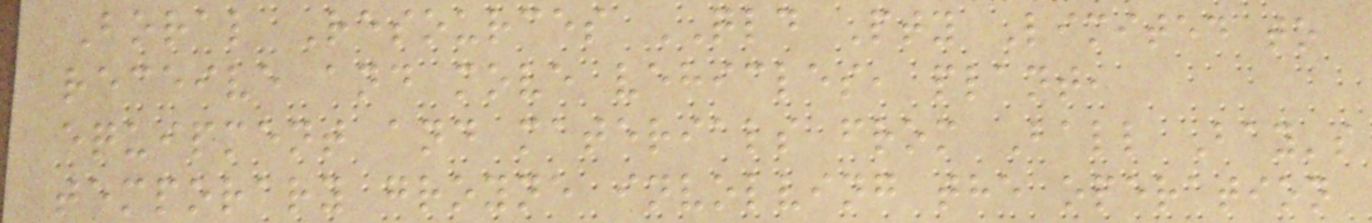Boral Resources QLD Pty Limited to
receive and move vehicles, plant,
equipment and materials from Ball Bay's
temporary groyne involving the operation
